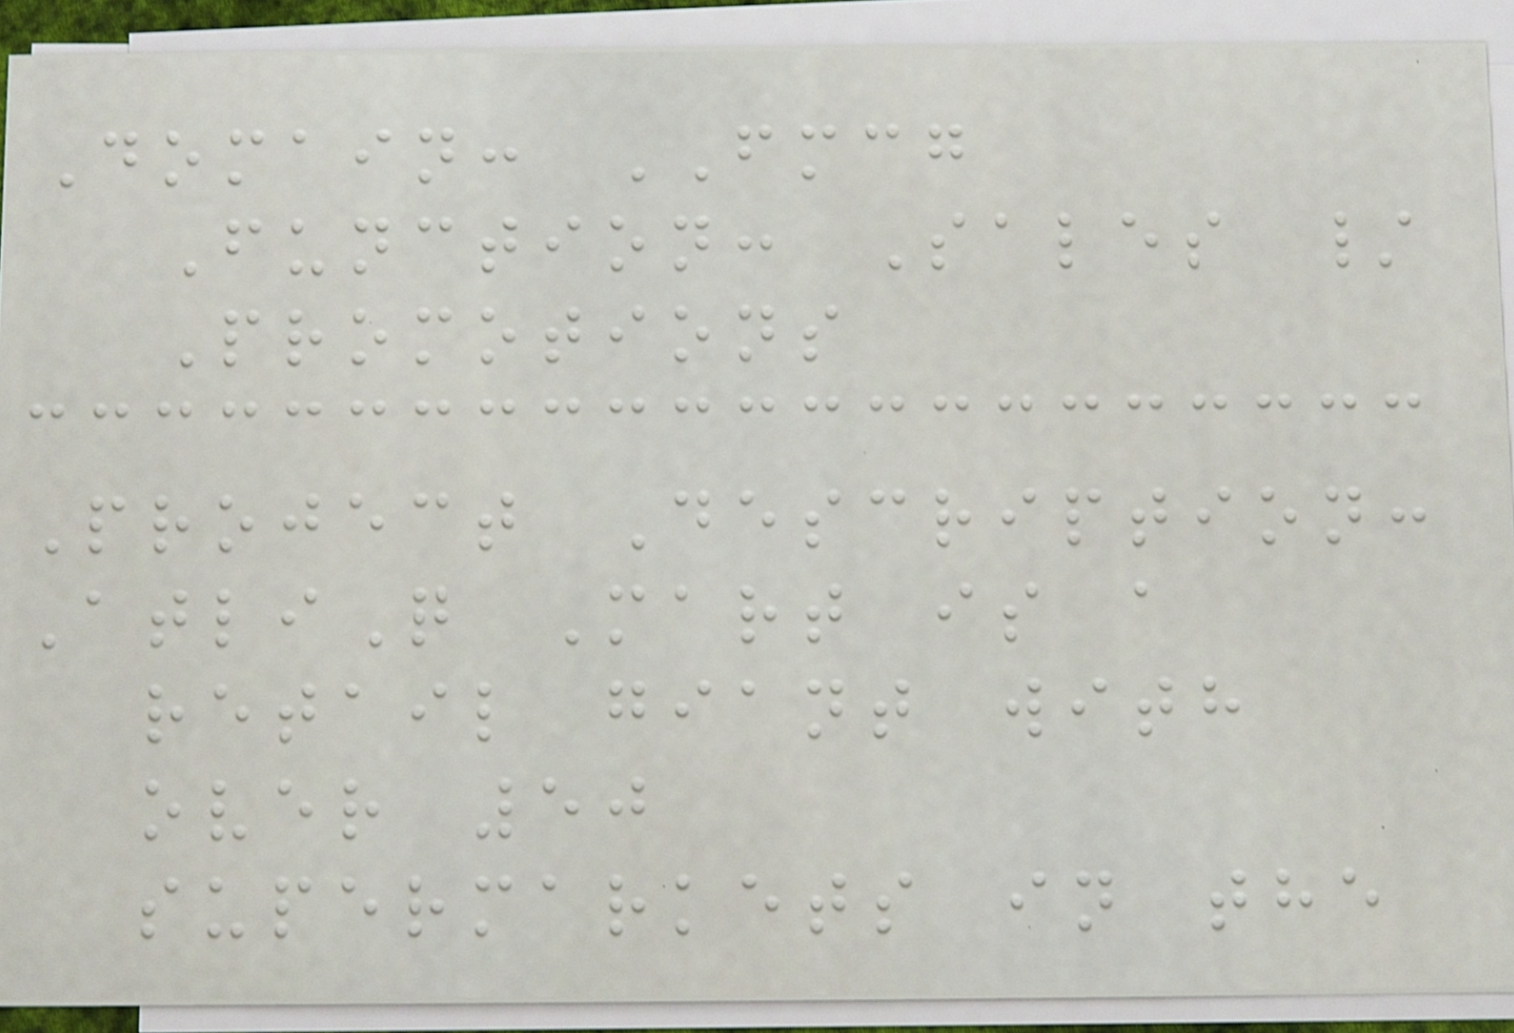Domain: FMCG
Function: Sales /
Promotions
Project Description:
AtliQ Mart is a
retail giant with
over 50
supermarkets in the
